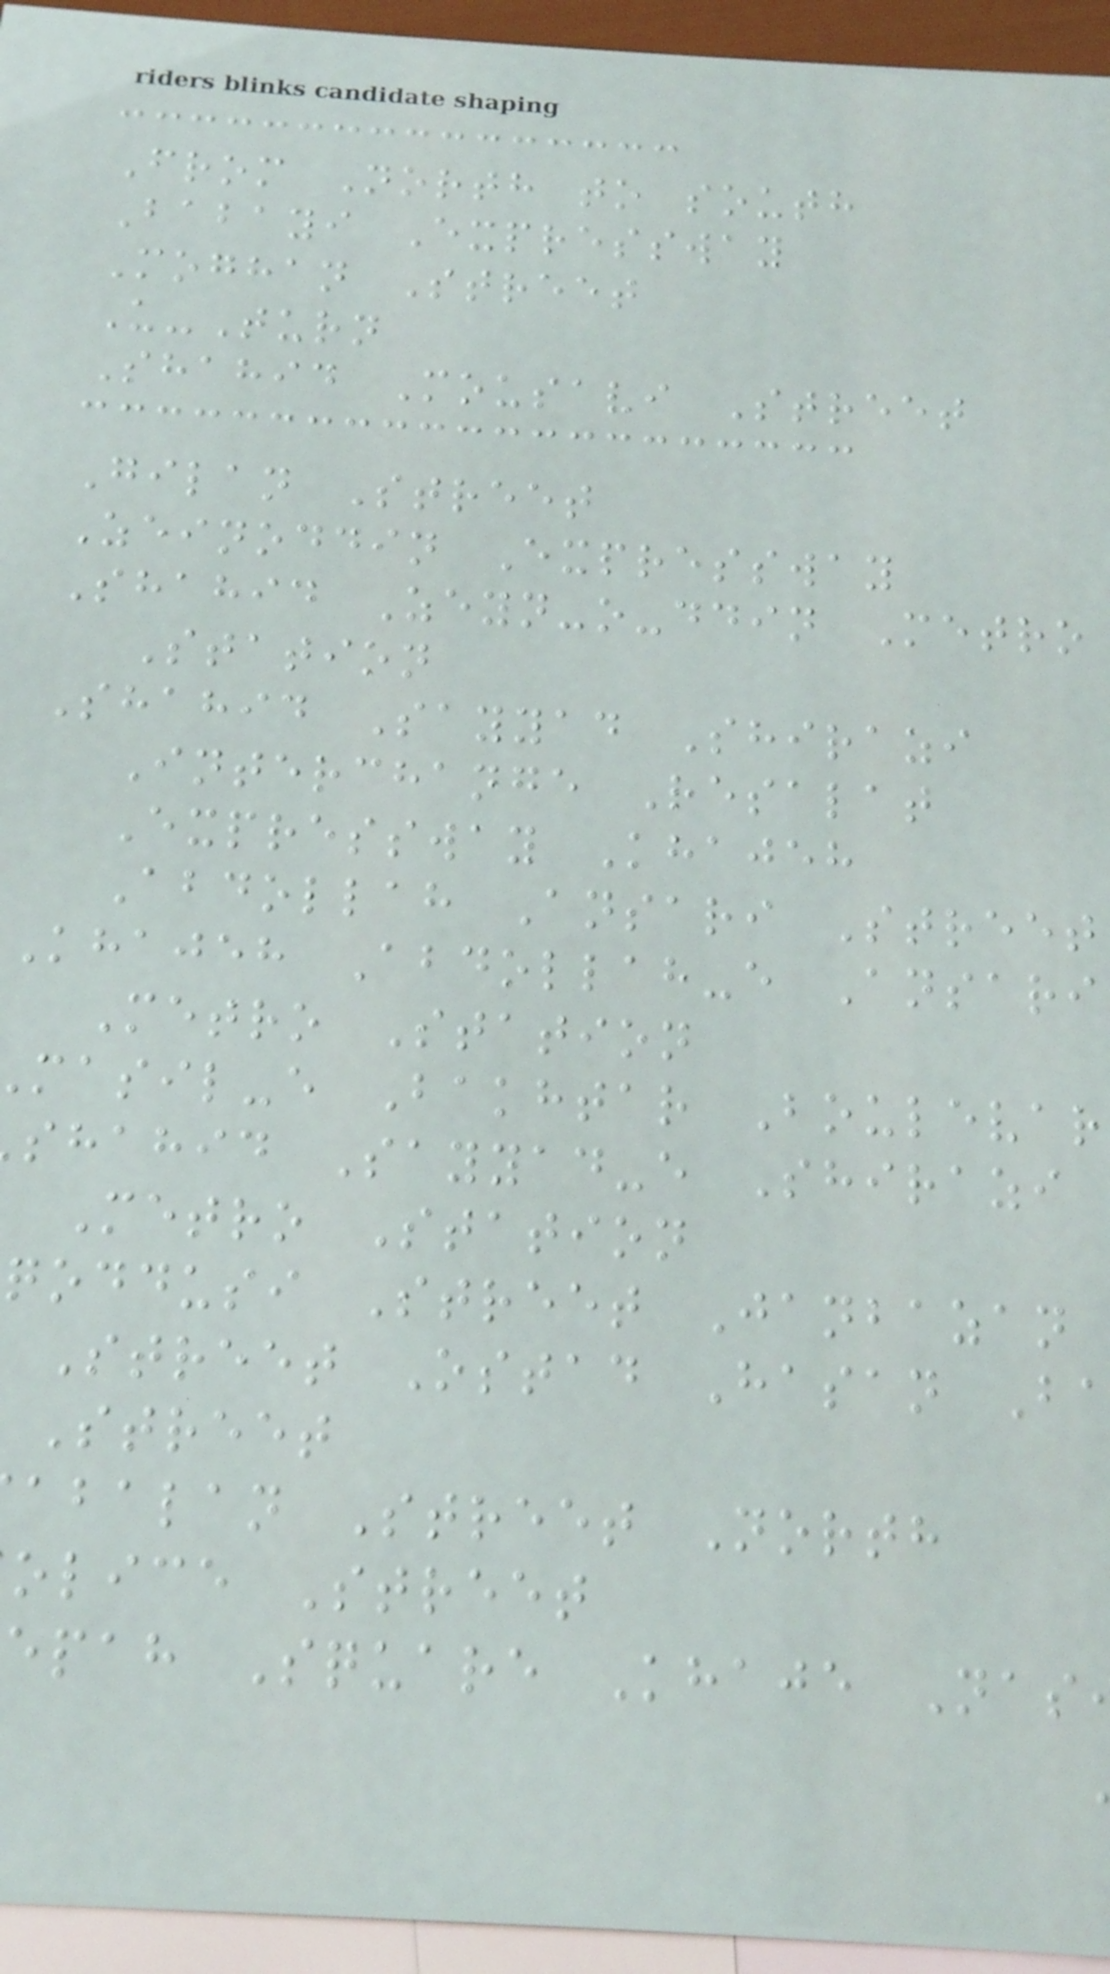From North to south
Babayi Expressway
Moghan Street
U-Turn
Shahid Mousavi Street
Gilan Street
Zeinoddin Expressway
Shahid Zeyn-o-ddin Metro
Station
Shahid Sayyad Shirazi
Interchange Resalat
Expressway Khajeh
Abdollah Ansari Street
Khajeh Abdollah-e Ansari
Metro Station
masil-e Bakhtar Boulevar
shahid Sayyad-e Shirazi
Metro Station
qoddusi Street Janbazan
Street Ostad Hasan B
Street
abalan Street North
olice Street
epah Square Khaje Nas
